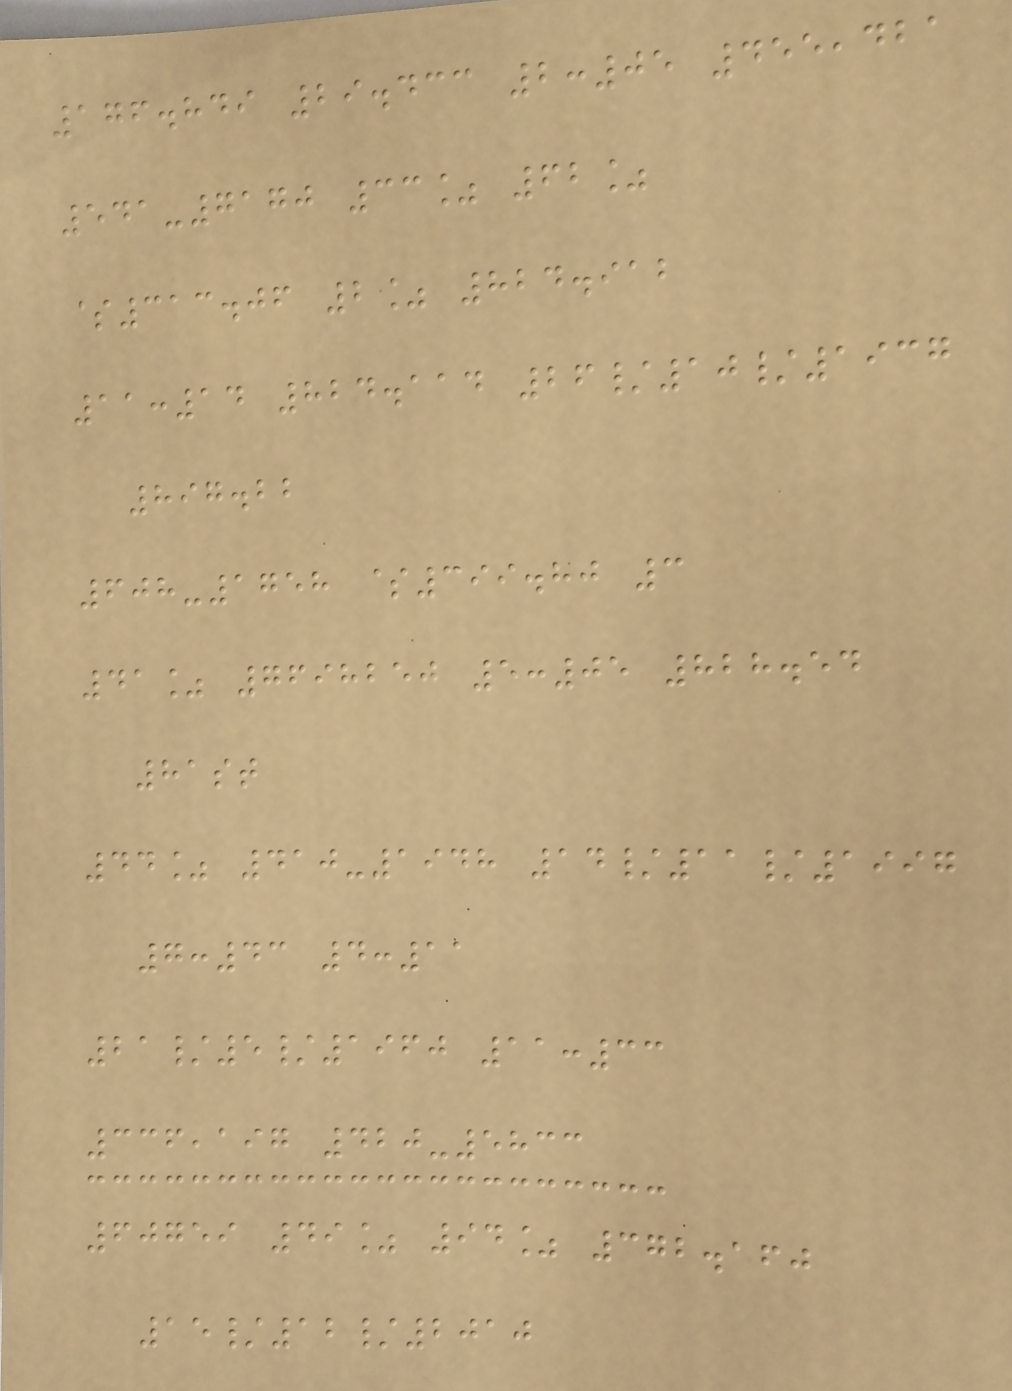176.849 29.433 2:05 455,421
541-7170 33% 62%
$313.06 2% 824.912
11:14 824.114 26/10/1937
897.22
608-1758 $399.80 3
41% 7698250 5:05 828.54
81st
44% 410-1948 14/11/1997
7:43 4:11
21/5/1960 11:33
336,197 420-5833
60759 49% 94% 372.160
15/12/2010
